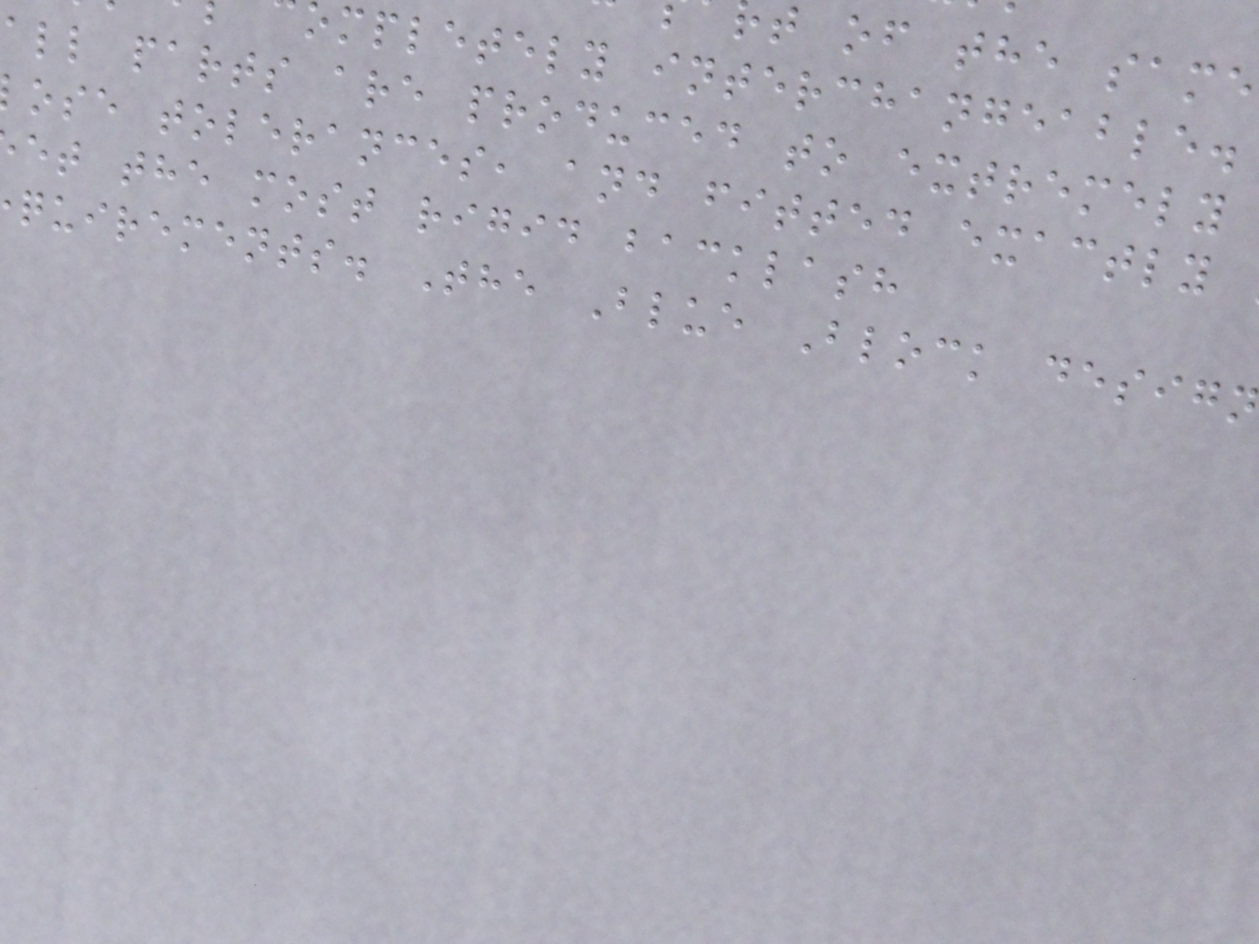t of the same
ompletely interchangeable.
all parts are produced to extremely
ose tolerances, and fitted exactly
et the most rigid backlash
quirements. The Blue Block desig
